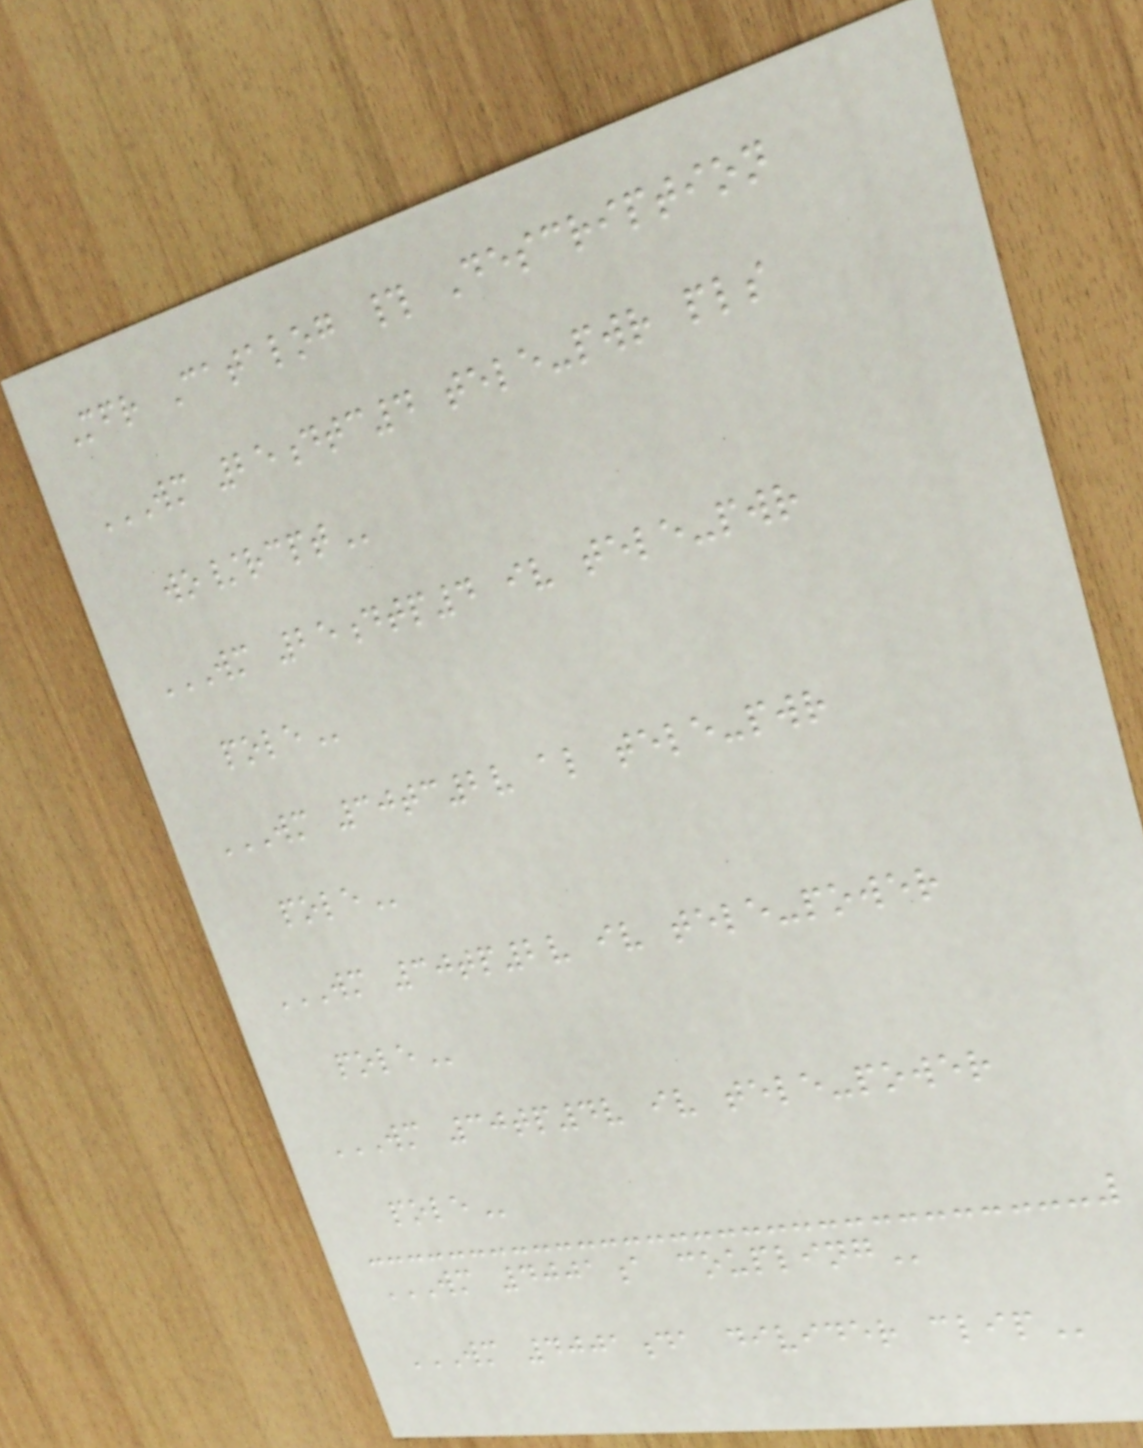Mfr Catalog # Description
WM 25DTC4 TELE-PWR PLS
WO/RCPT
WM 25DTP4 IV TELE-PWR
POLE
WM 30TC2V AL TELE-PWR
POLE
WM 30TP2V IV TELE-POWER
POLE
WM 30TP4V IV TELE-POWER
POLE
WM 4001A COUPLING
WM 4001DA DIVIDER CLIP
